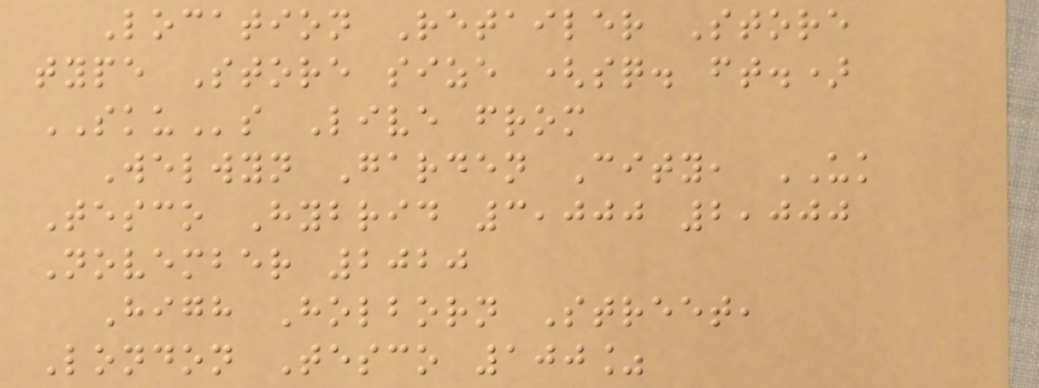Location Retailer Store
type Store size (sq. ft.)
SKUs Live from
Welwyn Garden City, UK
Tesco Hybrid 3,000 2,000
November 2020
High Holborn Street,
London Tesco 100%
